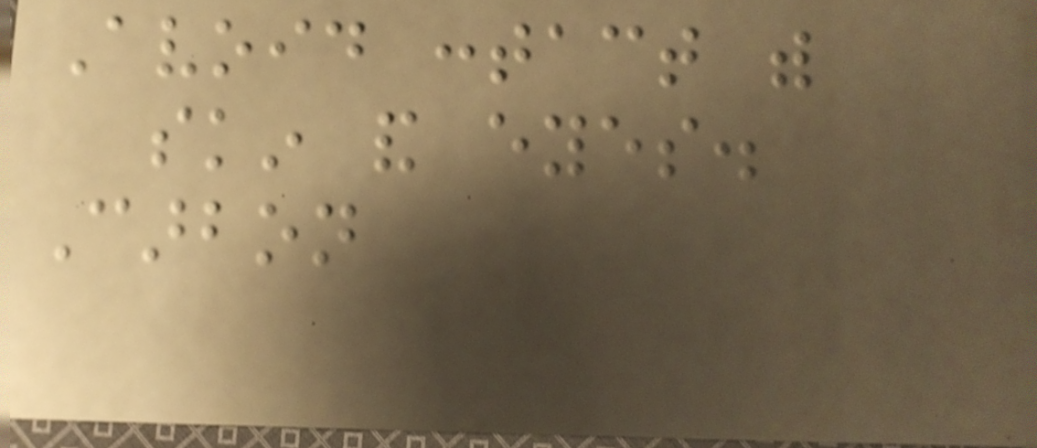Avoid contact with
skin and eyes.
Carbon
